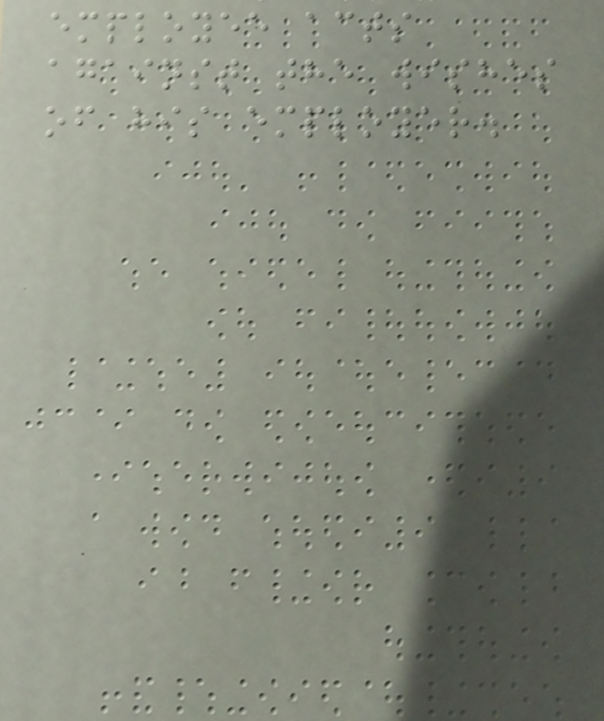employee acts
against the wishes
of his employer.
